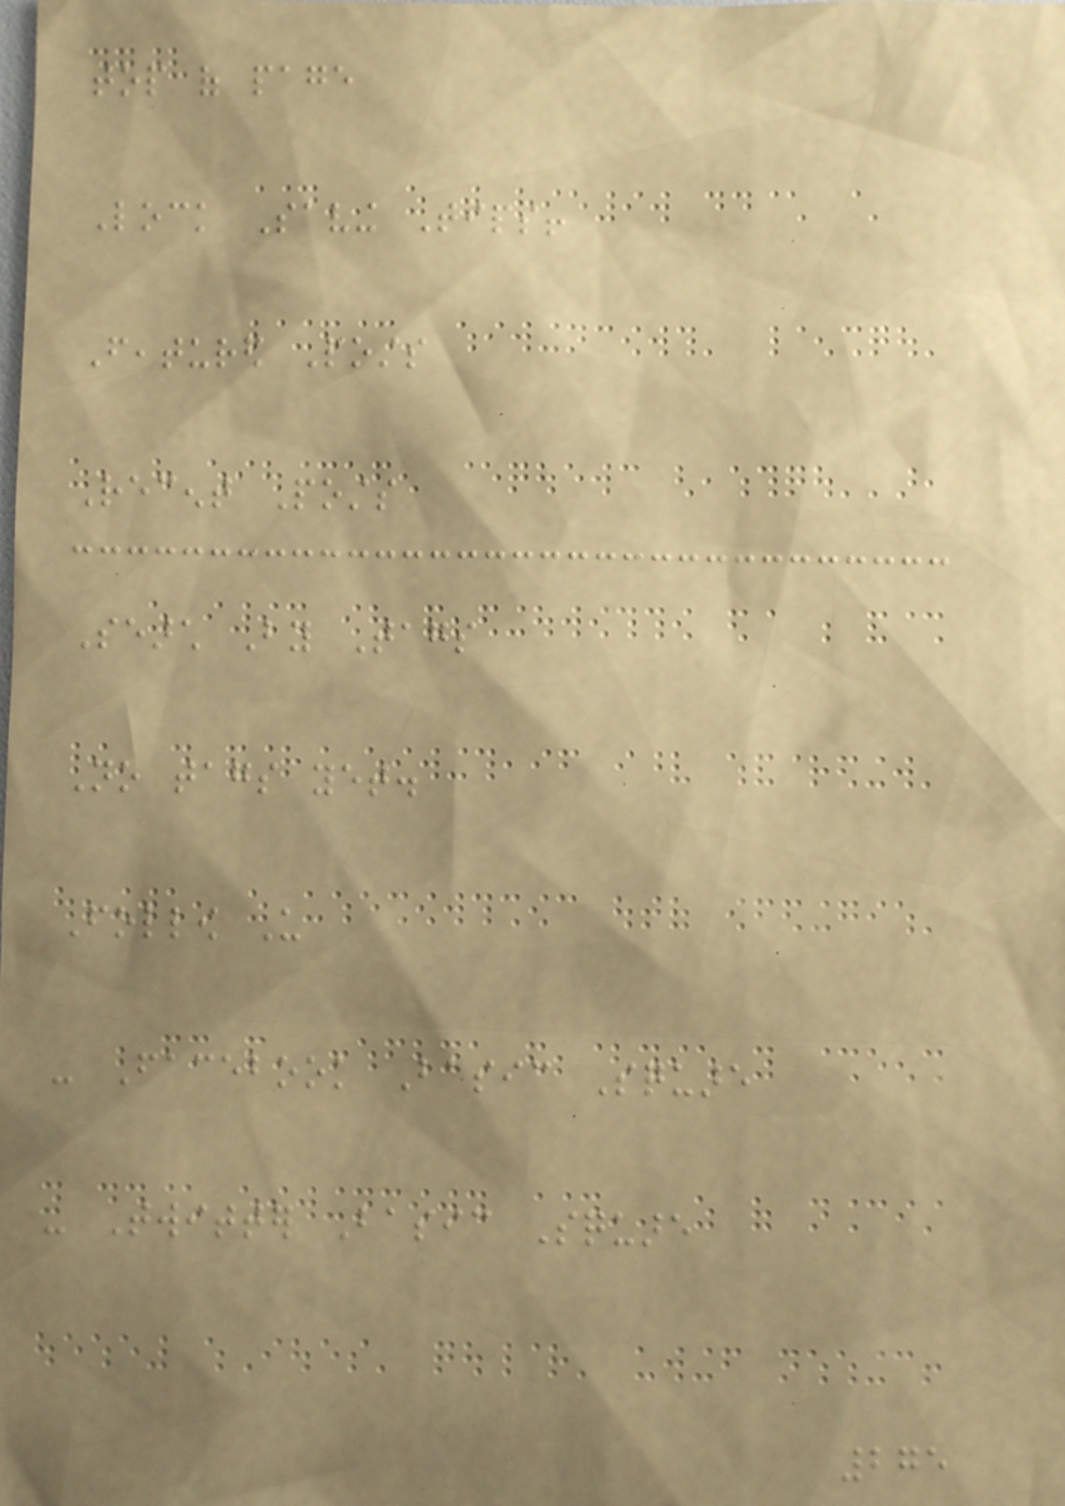top of page
Lock Saving Tips!
Featured Posts
Recent Posts
Search By Tags
No tags yet.
Follow Us
- Facebook Basic Square
- Twitter Basic Square
275
